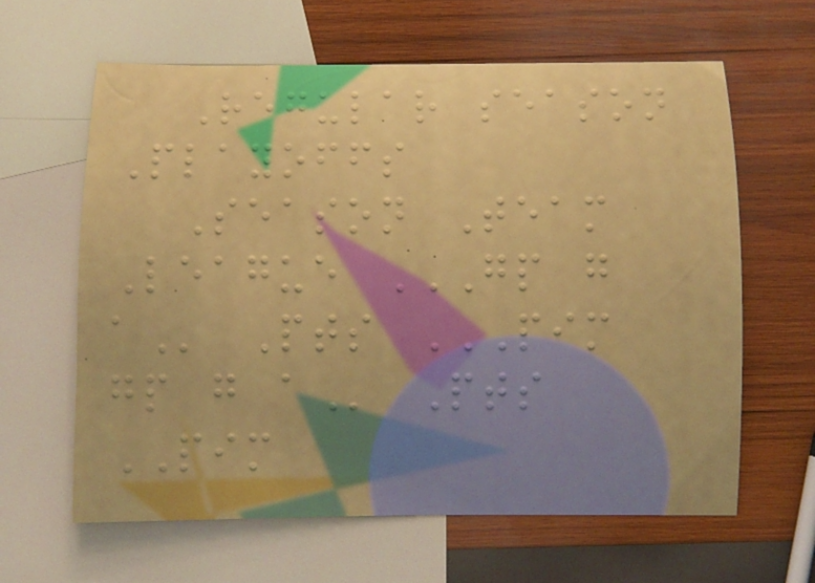Regular season
Playoffs
Season Team
League GP G
A Pts PIM
GP G A Pts
PIM
